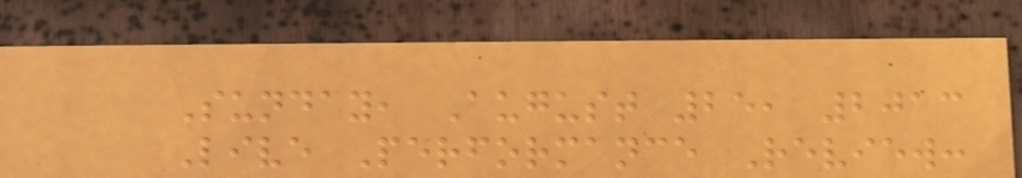Sunday, August 25, 2013
Live Performance Review:
